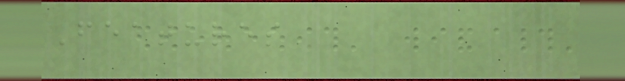Features
